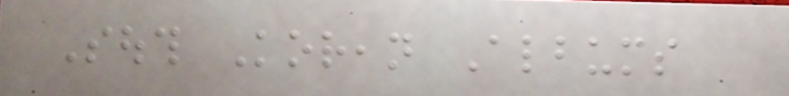South Korean Albums
